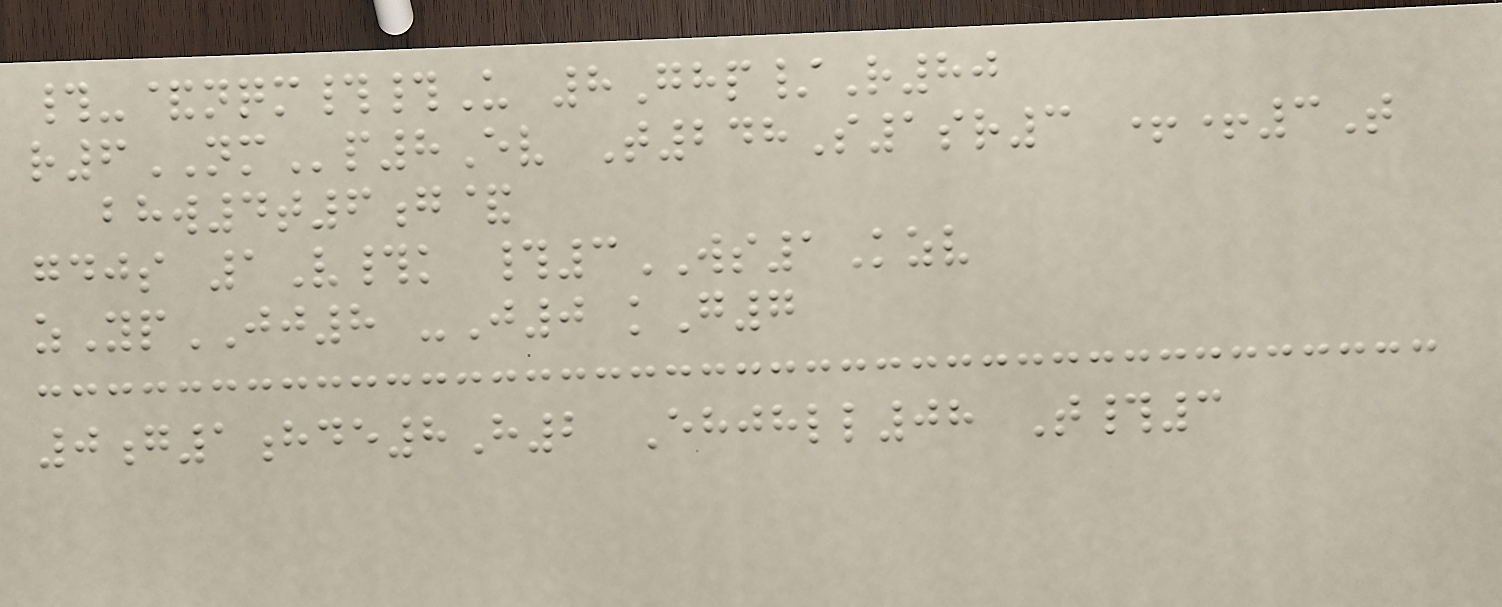#-&nqm##U 8Ghp/R80
r6NMp8Ev T248S1sr3 ++3T
bhw4t6g&
gdjs 1V#k #3WS1Kzv
zYpJJ8 -J0 kG7
0g1hde8H2 Ehjhll08 T#3
